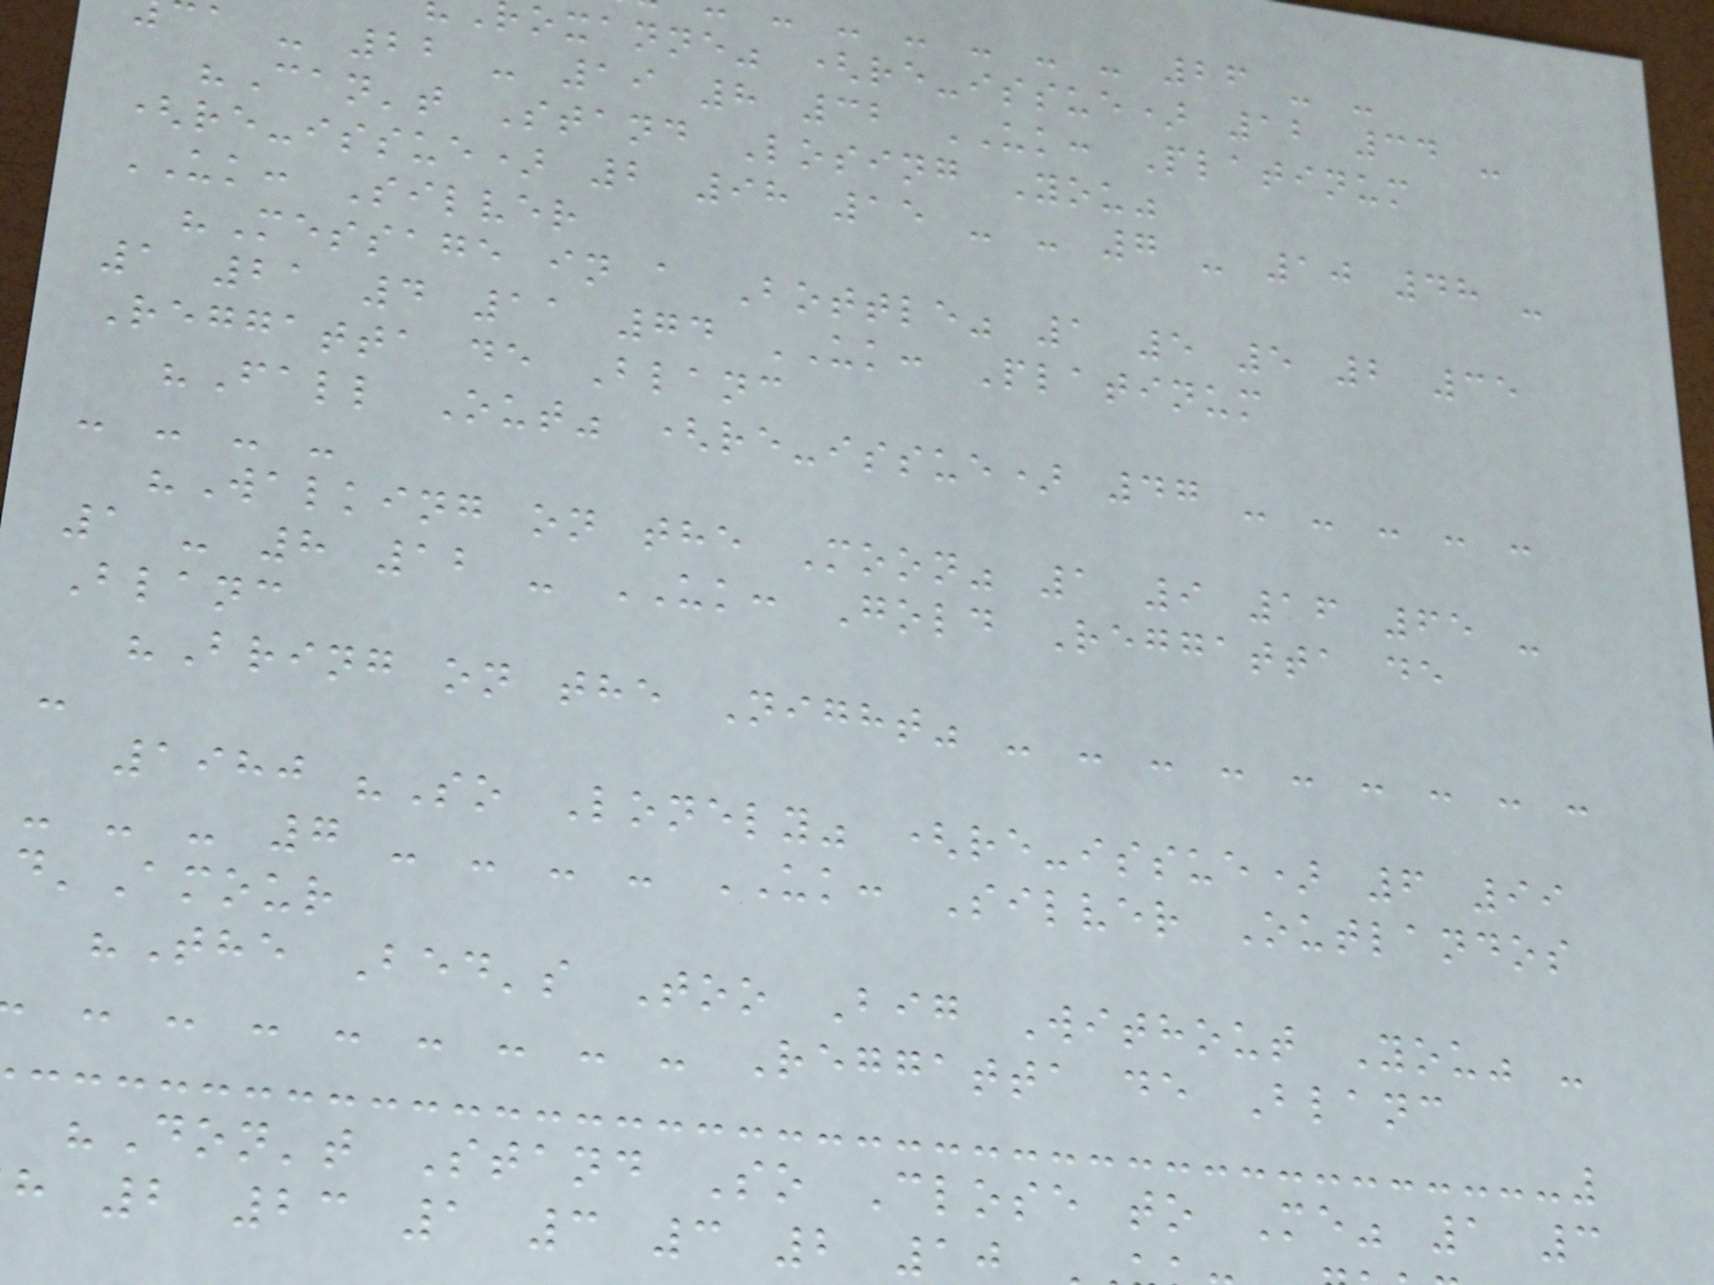- - - - - 26 - -
oxanne" (re-issue) 12 34 -
a - 22 - 19 8 32 UK: Platinum
"Can't Stand Losing You"
(re-issue) 2 98 15 - - 7 - 10 48 -
UK: Silver
"Message in a Bottle" 1 5 5 2 35
1 21 4 11 74 UK: Platinum
Reggatta de Blanc
"Fall Out" (re-issue) 47 - - - - -
- - - -
"Walking on the Moon" 1 9 16 65 -
1 - 8 12 - UK: Gold Reggatta de
Blanc
"Bring on the Night" - - - - - - - - -
-
1980 "So Lonely" (re-issue) 6 99
- - - 7 - - - - UK: Silver Outlandos
d'Amour
"The Bed's Too Big Without You" -
- - - - - - - - Reggatta de Blanc
"Don't Stand So Close to Me" 1 3
h 2 23 1 3 3 2 10
